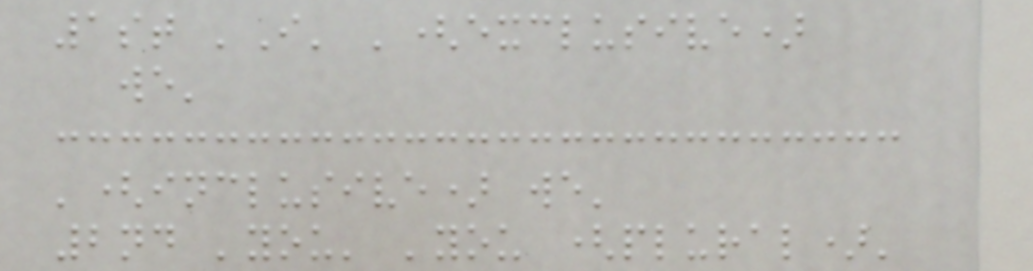1st 'I' '(exclusive)
we'
'(inclusive) we'
2nd 'you' 'you (plural)'
